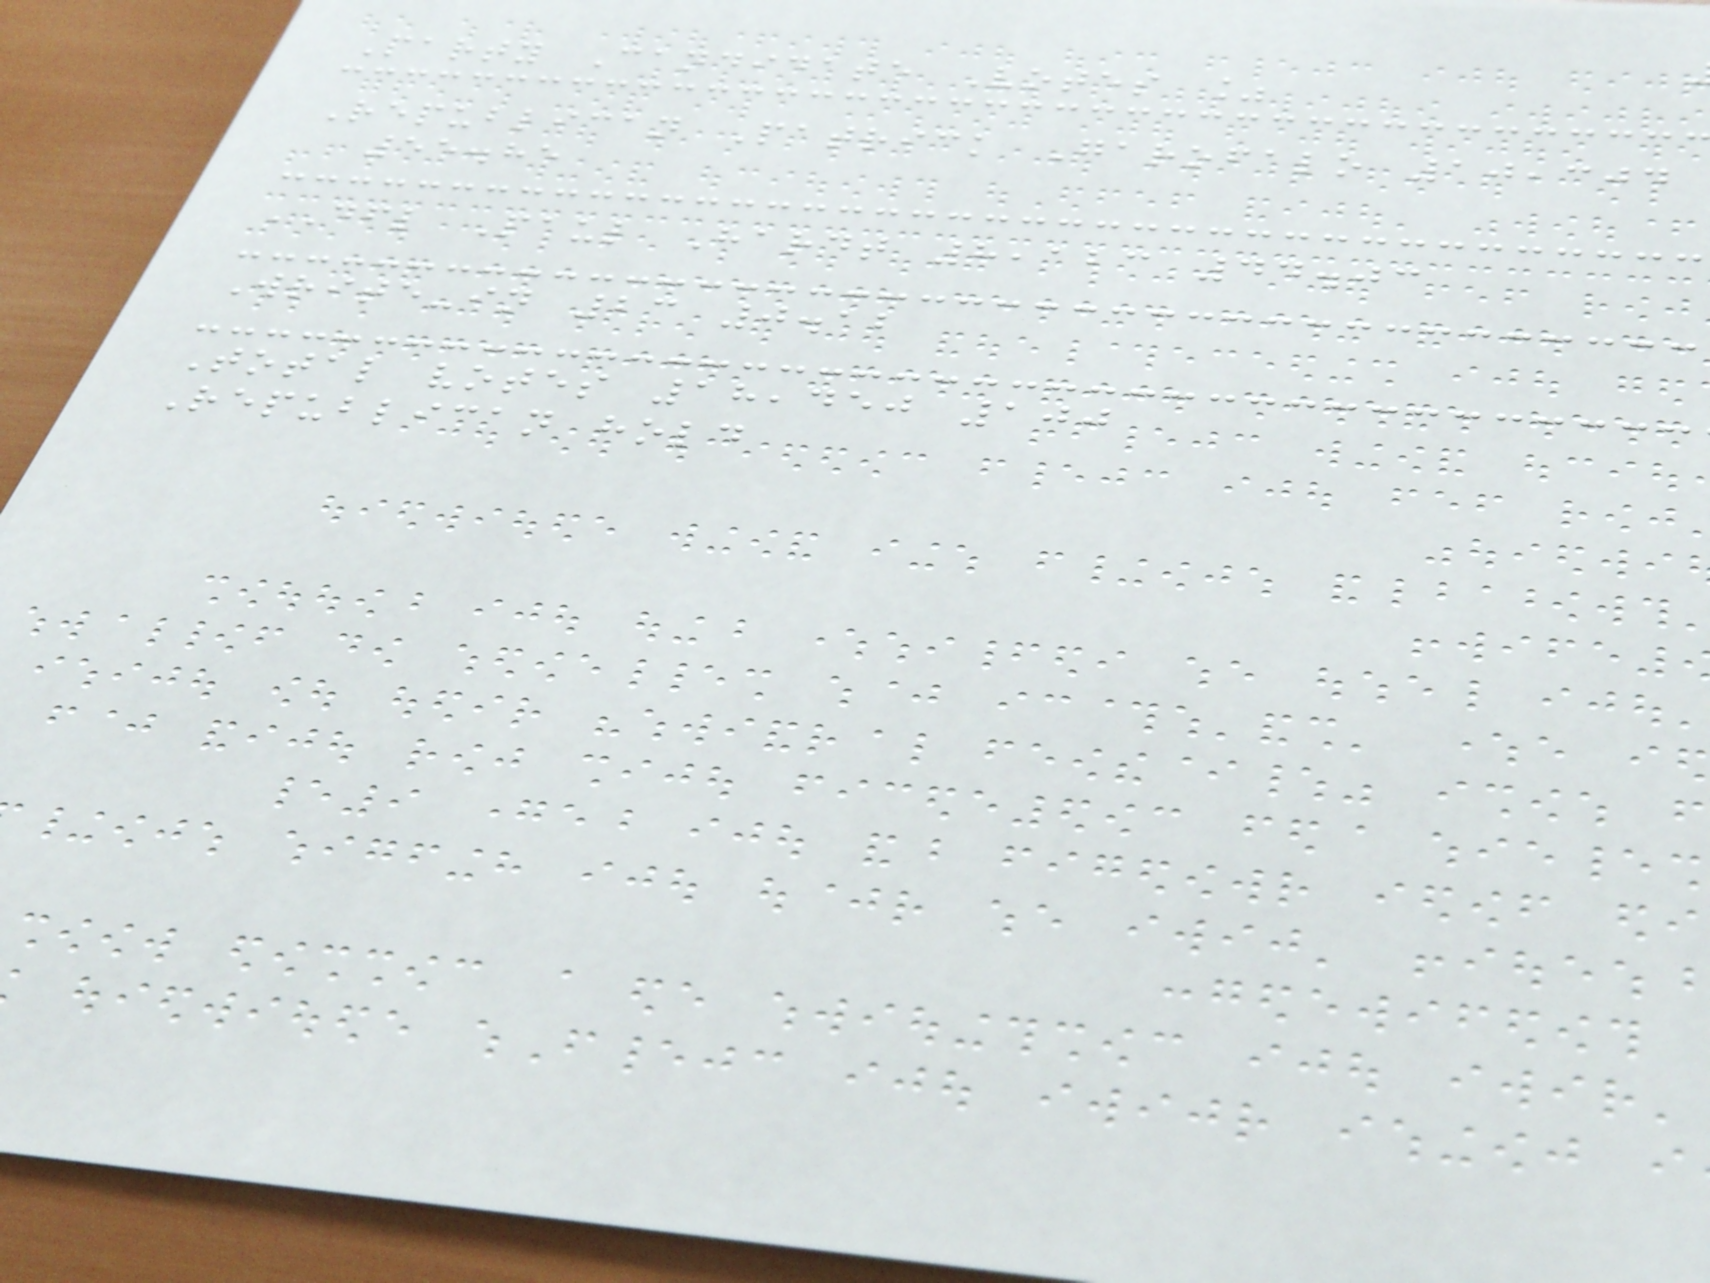Party Candidate Votes %
Republican Patrick Garofalo 10,304
55.85
DFL Paul Hardt 8,123 44.03
Write-in 23 0.12
Total votes 18,450 100
Republican hold
